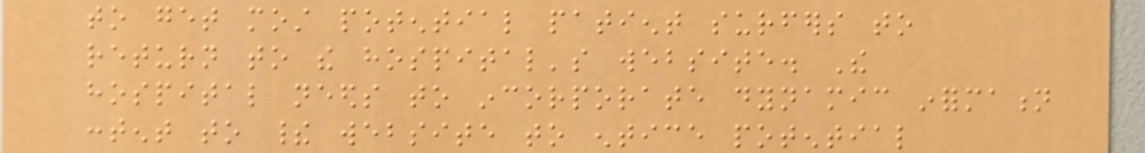to get most potential patient surfers to
return to the hospital's website. The
hospital needs to incorporate dynamic information
content to their website to entice potential
